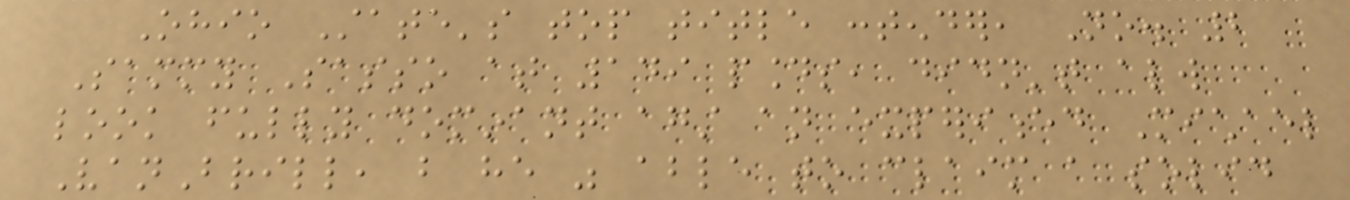Ohio State's top title contender, No. 2
Sammy Sasso at 149 pounds, didn't always
look fully dominant against an experienced Michael
VanBrill, but he was able to claim a solid
